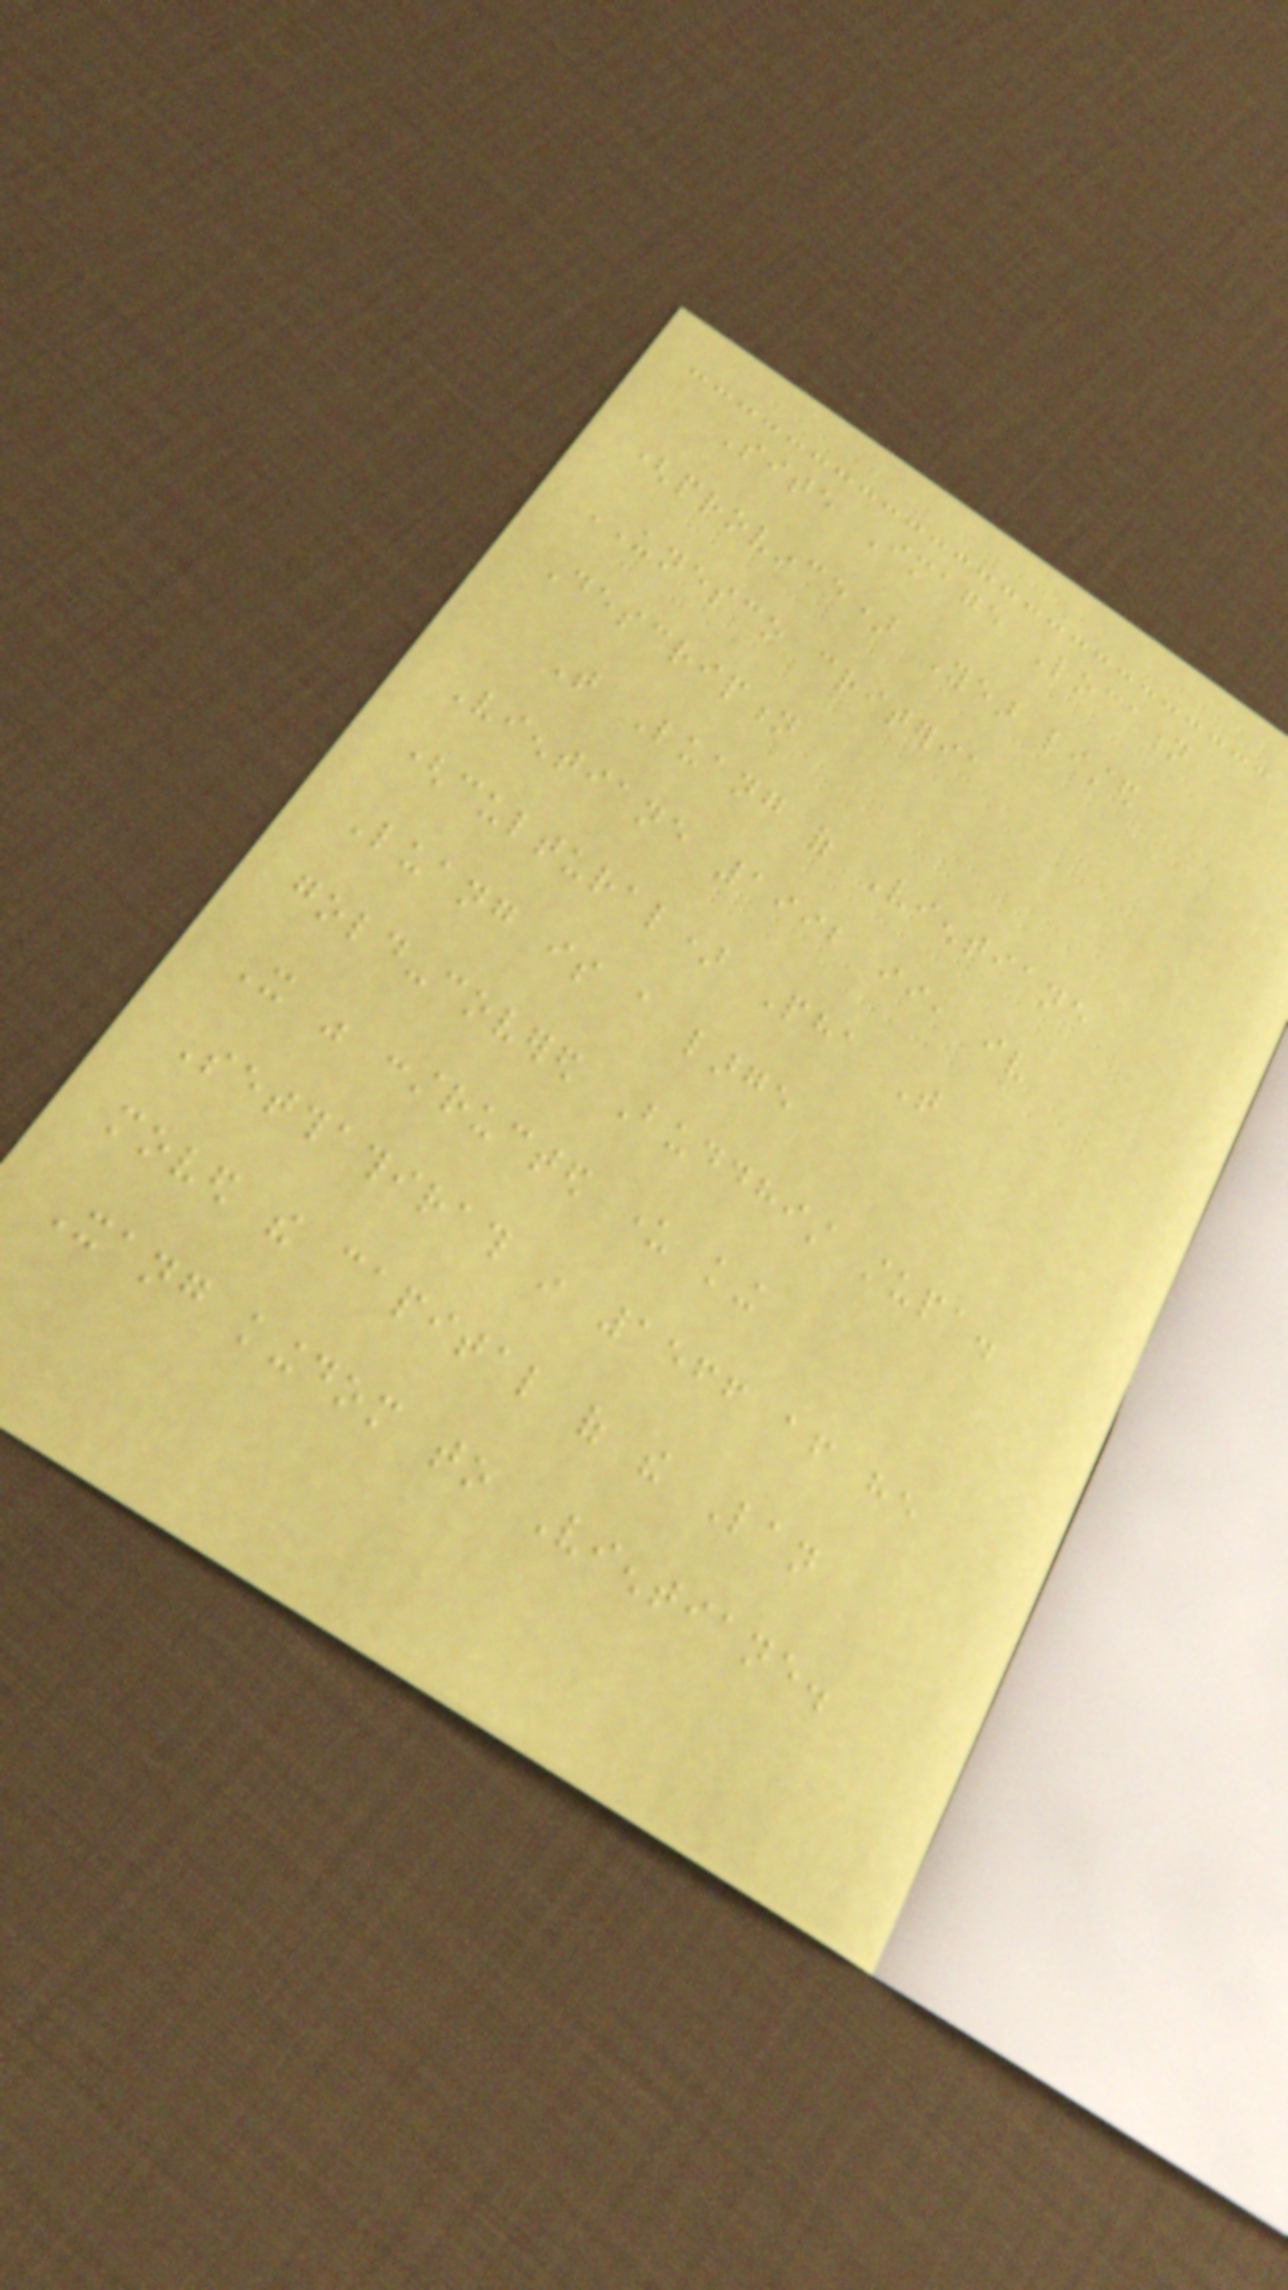Site Image Location
(province) Year listed
UNESCO criteria
Description
That Luang of Vientiane
Vientiane 1992 ii, iv
(cultural) Pha That
Luang is a large
gold-covered Buddhist stupa.
It was constructed under king
Setthathirath in 1566 after he
moved the capital of the Lan
Xang kingdom to Vientiane.
